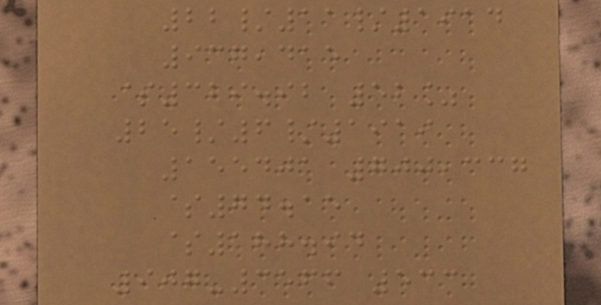22/11/1914
937,415
$329.92 52%
25/6/1919
155401 700,337
$74.15
$188.94
907-3566 533
